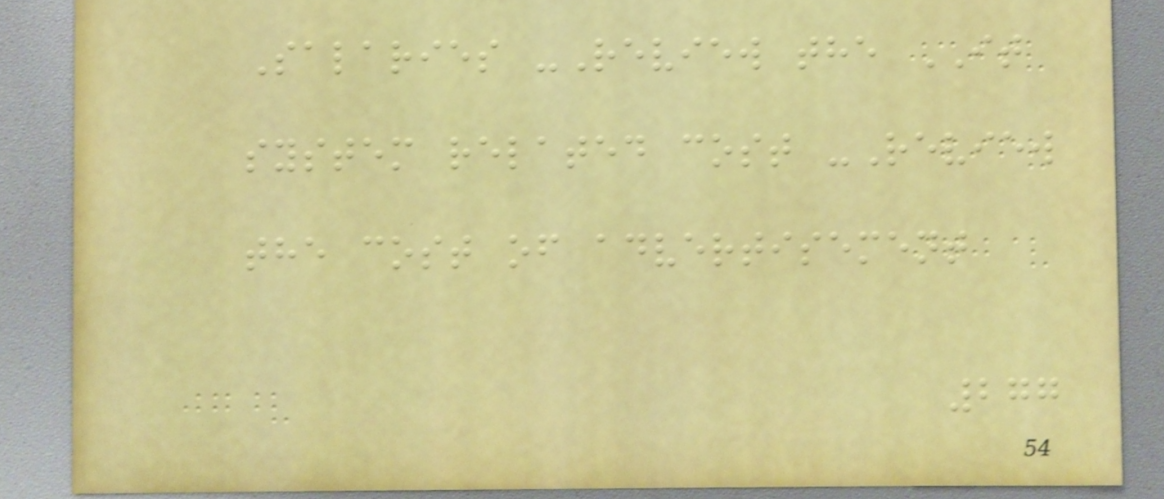Salaries -Review the IT
system related cost -Review
the cost of advertisement
277
